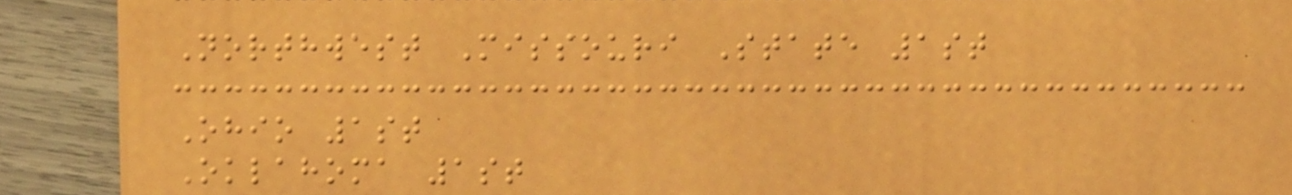Northwest Missouri State 1st
Ohio 1st
Oklahoma 1st
